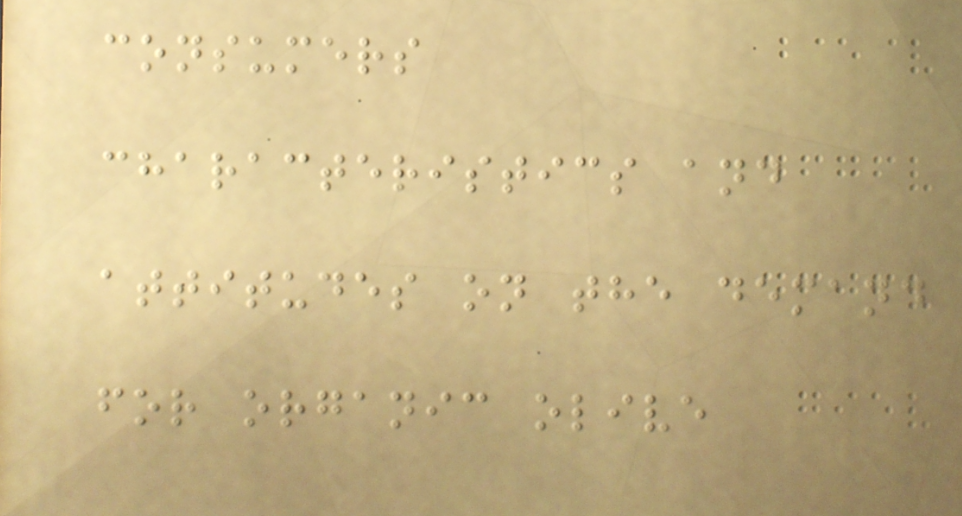consumers
characteristics and
attitudes on the demand
for organic olive
